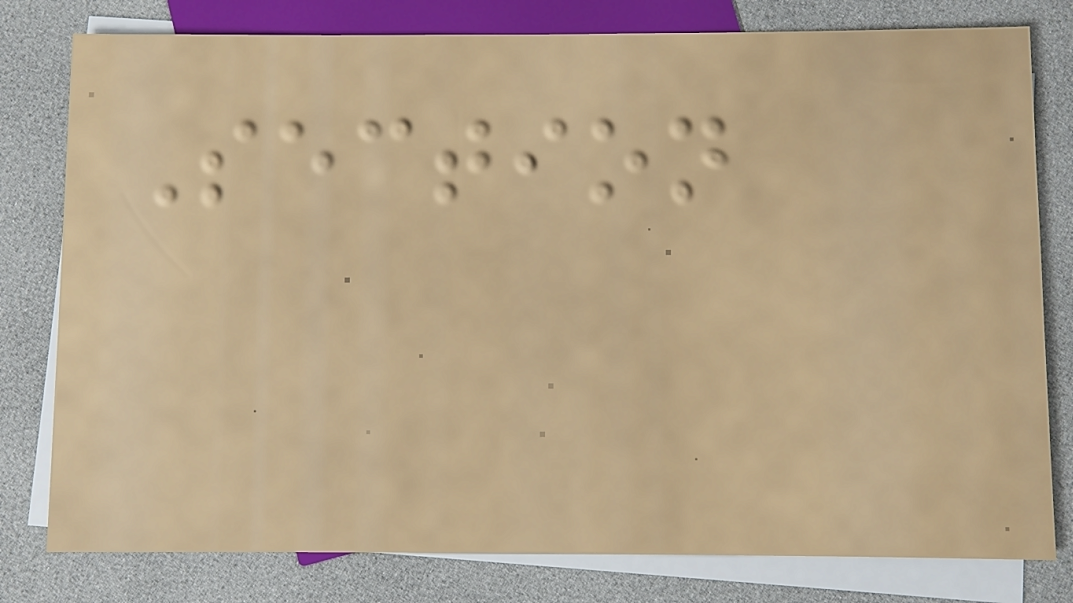Section
